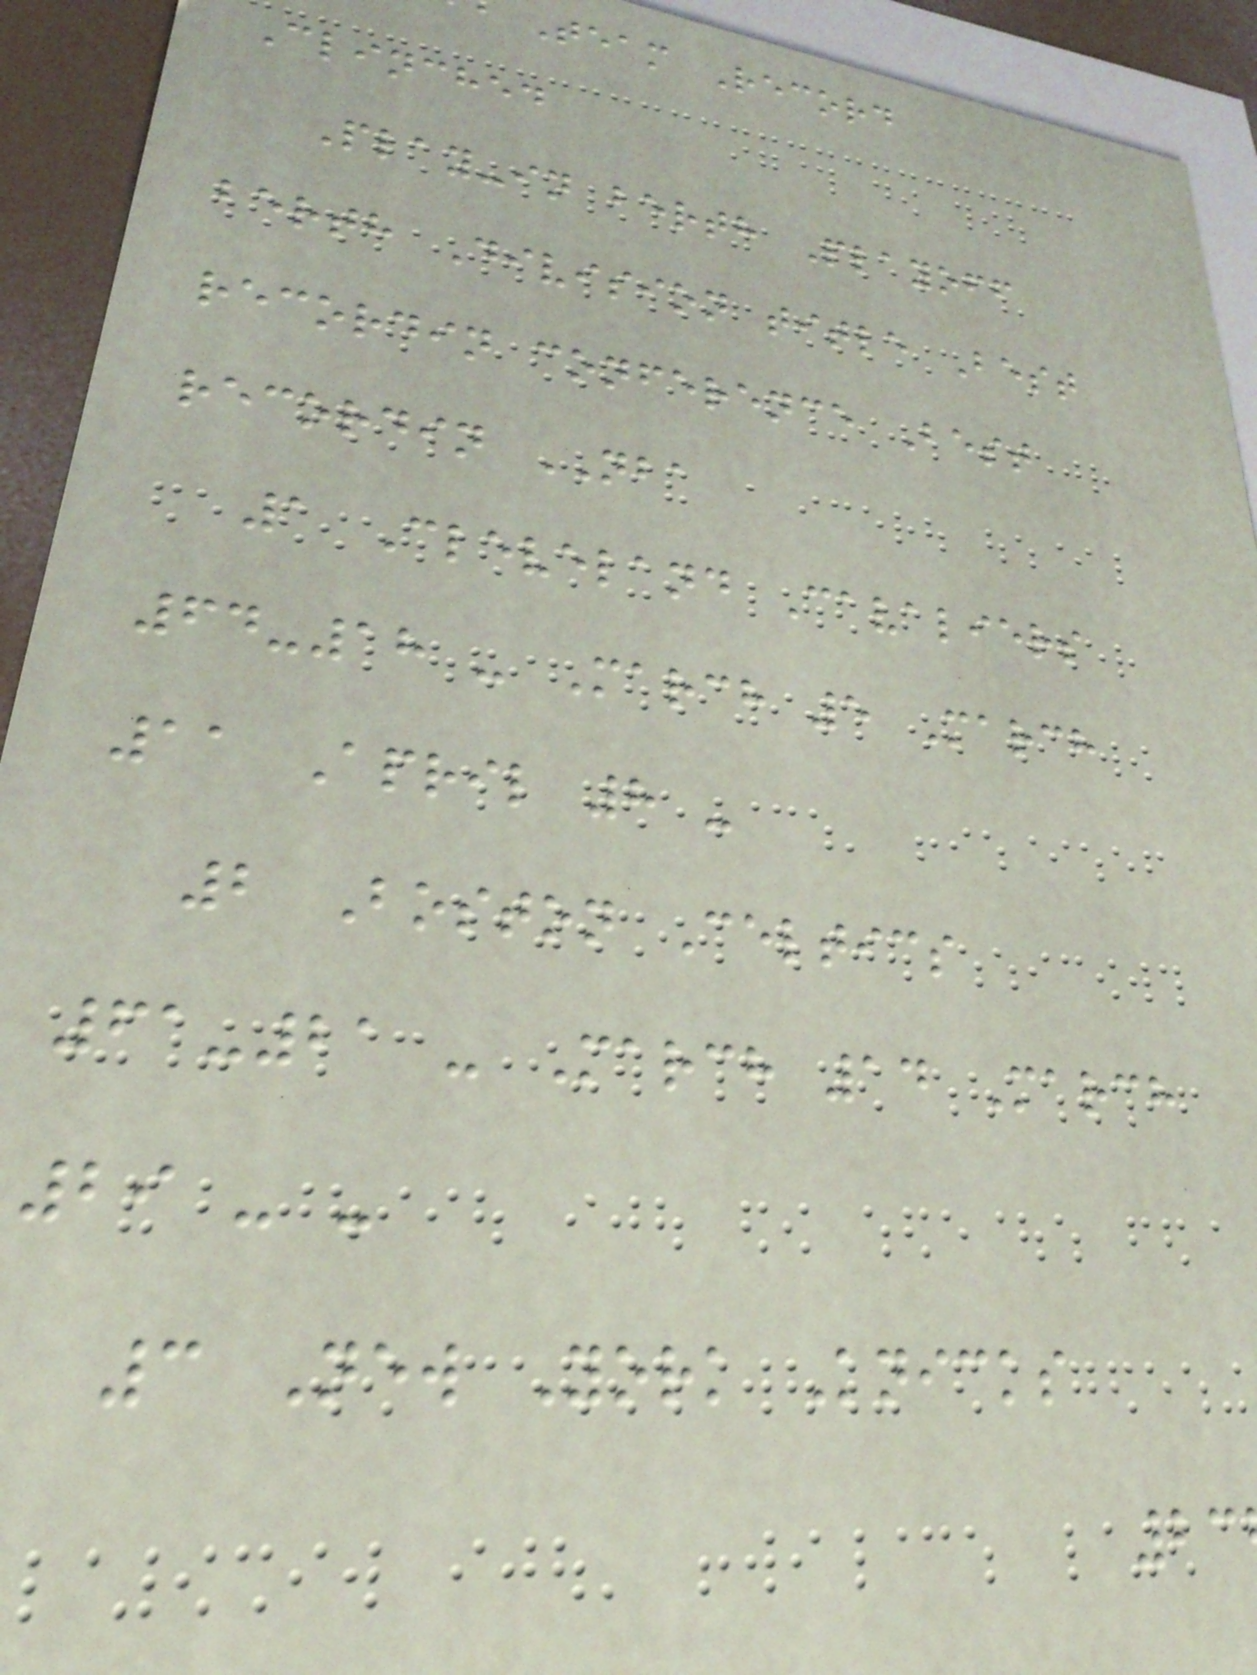Team Record
Clinched
Play-in berth Playoff
berth Division title Best
recordin conference Best
recordin NBA
1 Cleveland Cavaliers
64-18 - March 5 March
11 April 8 -
2 Boston Celtics
61-21 - March 14 March
29 - -
3 New York Knicks
